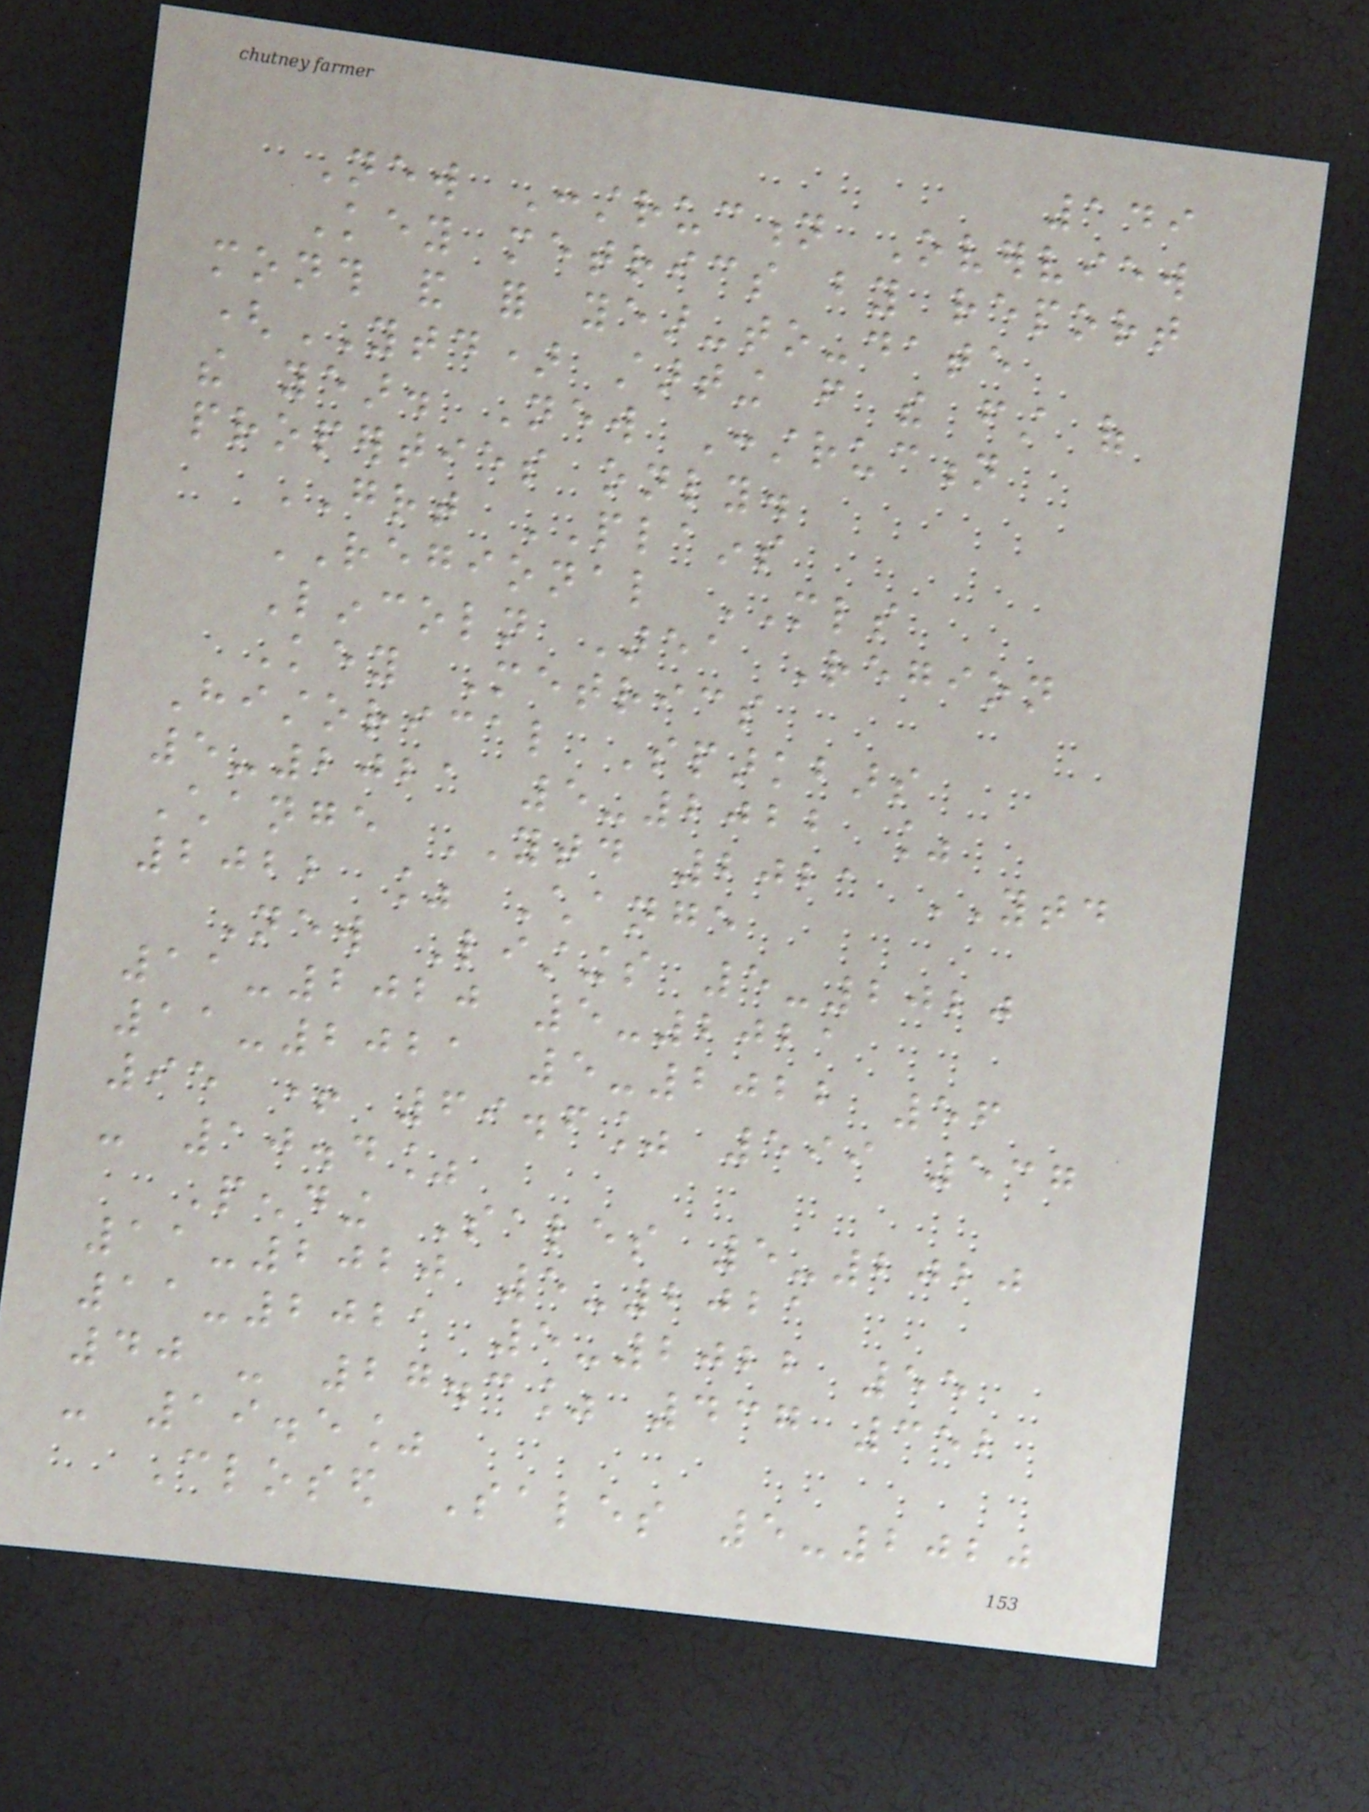149
New Construction Overview
Key metrics by report
month and for year-to-date
(YTD) starting from the first of
the year. New Construction
properties only.
GREAT PLAINS
REGIONAL MLS
Lincoln Area Region
Key Metrics
Historical Sparkbars
5-2021 5-2022 %
Change YTD 2021 YTD
2022 % Change
New Listings 5-2020
11-2020 5-2021
11-2021 5-2022 56
95 + 69.6% 599 537
- 10.4%
Pending Sales 5-2020
11-2020 5-2021
11-2021 5-2022 55
40 - 27.3% 437 352
- 19.5%
Closed Sales 5-2020
